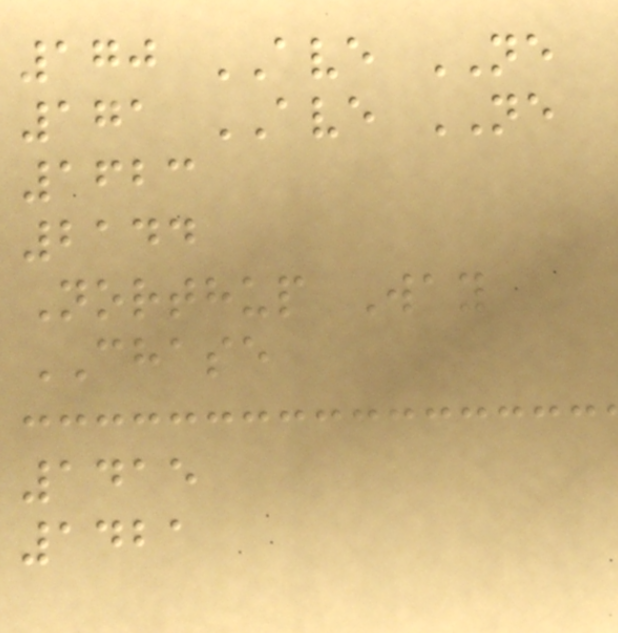170 AVE NE
171 AVE NE
1623
2144
Northup Way
CHASE
1415
1421
